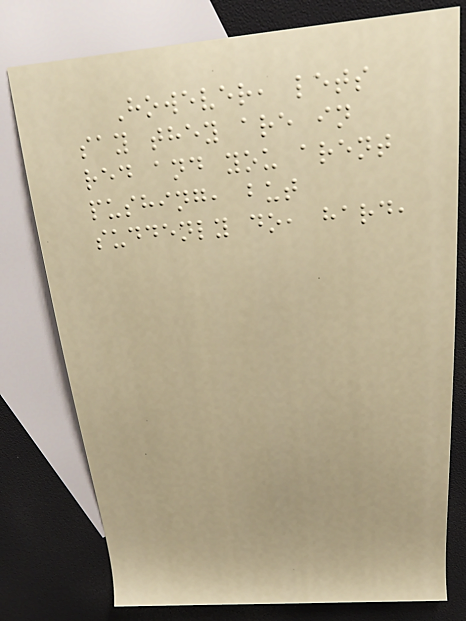However, lets
say they are in
red and you arent
pushing, but
suddenly do, hard,
